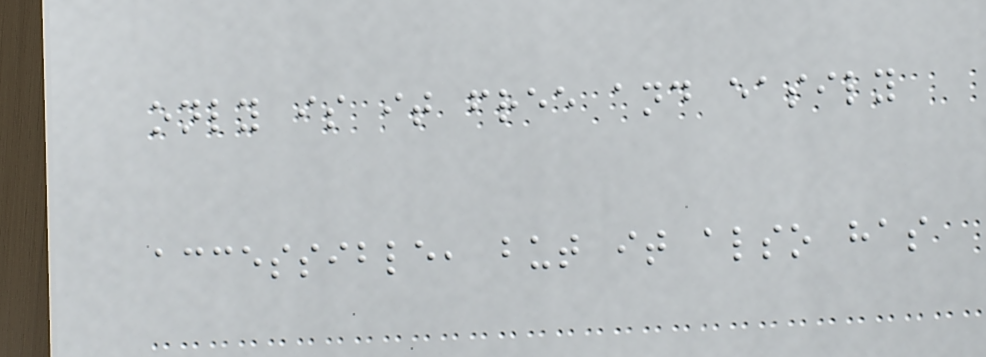only is it free and easily
accessible, but it also has
